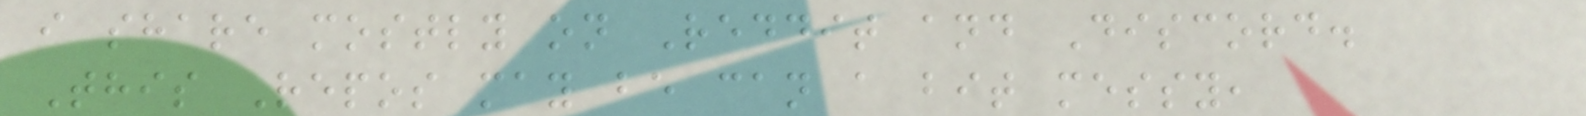i share mostly on Reddit and Discord.
This Repos may be can a bit messy,
